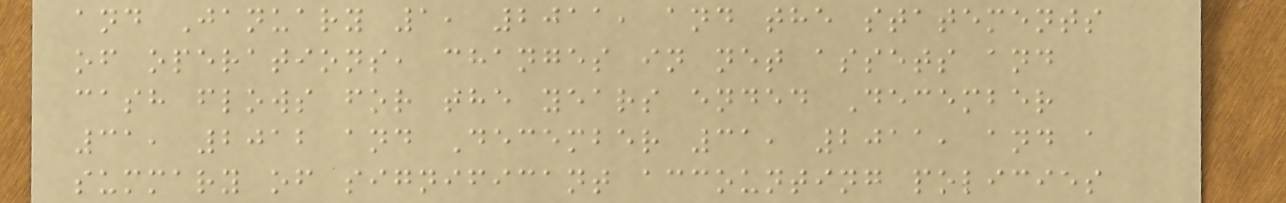and January 1, 2011, and the statements
of operations, changes in net assets and
cash flows for the years ended December
31, 2012 and December 31, 2011, and a
summary of significant accounting policies
